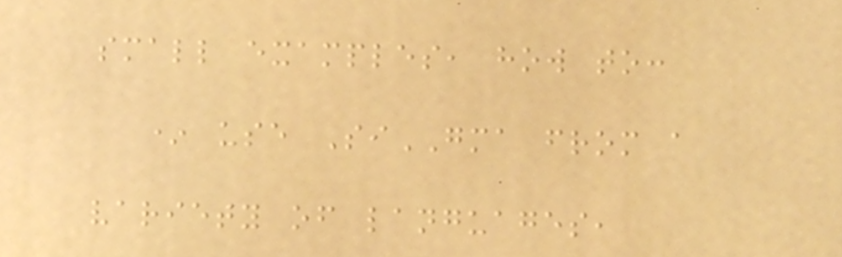small examples, how to:
* use SiGMA from a
variety of languages,
